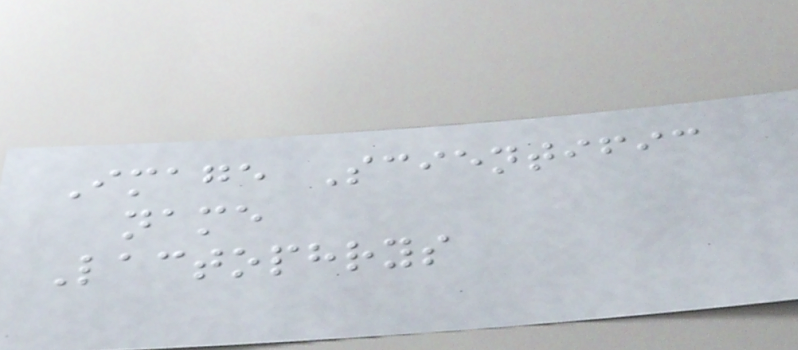Image Scientific
name
Lactophrys
